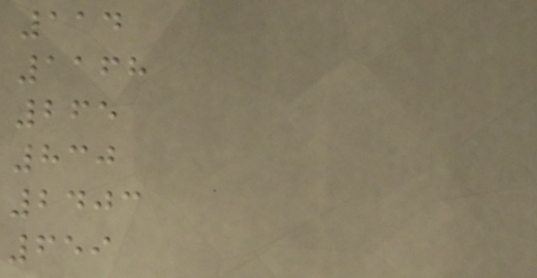114
1168
265
830
2403
659
